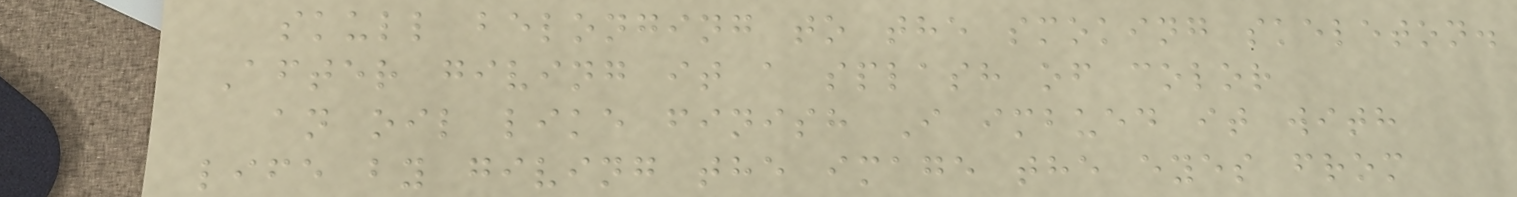skull belonging to the smoking skeleton.
After giving it a splash of color
an oil like finish I imbued it with
life by giving the image the eyes from
